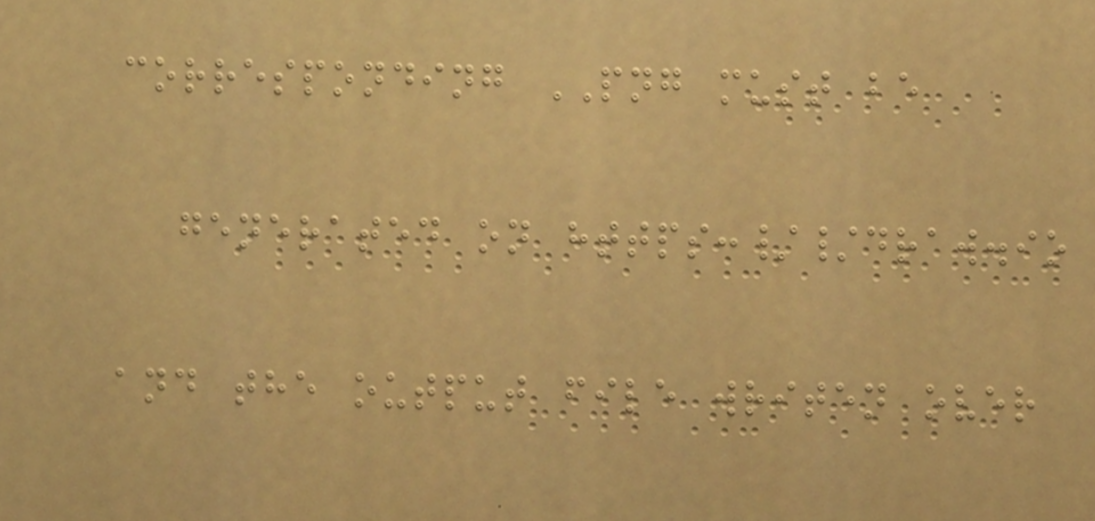corresponding PNG must be
generated on https://draw.io
and the output file writen over
